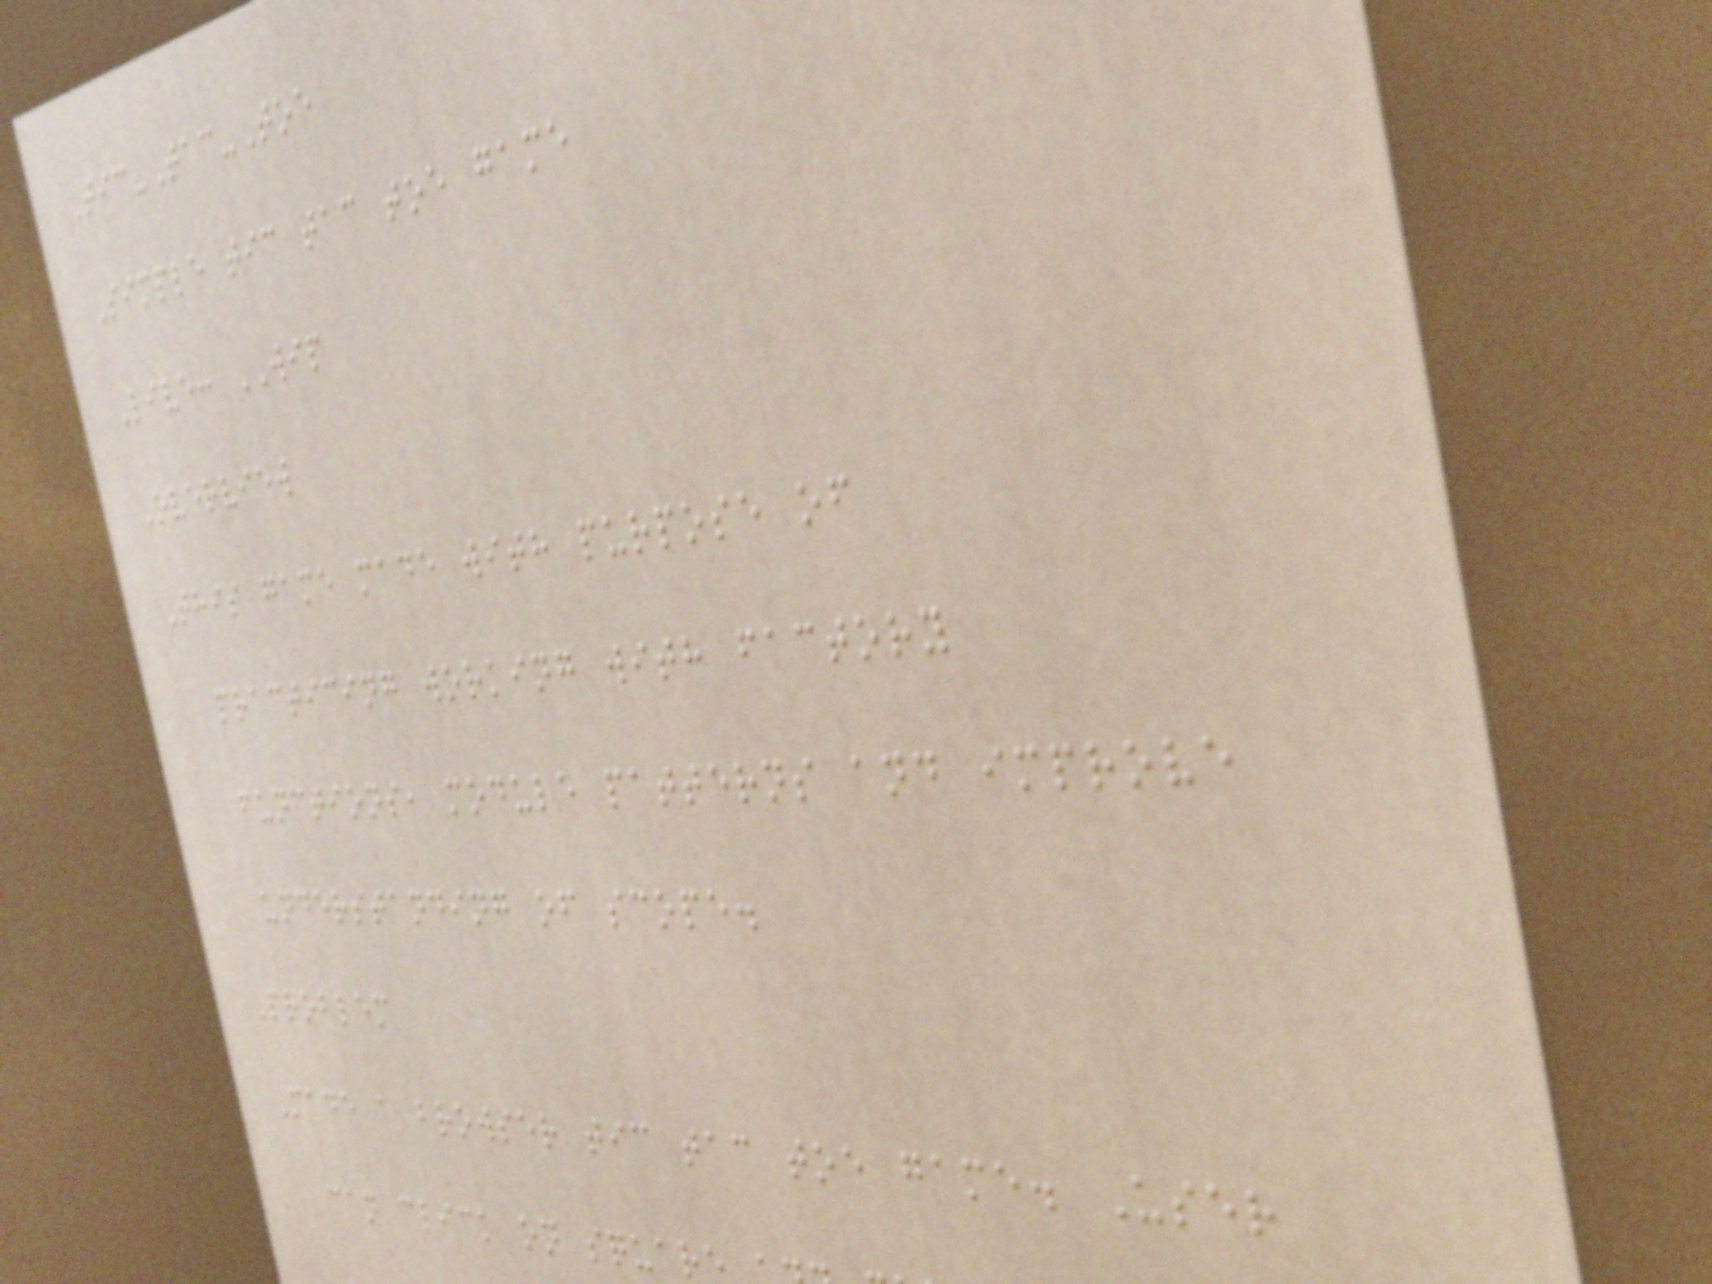Tic-Tac-Toe
Simple tic tac toe game
Live: WIP
Overview
This game made with purpose of
practicing working with factory
functions, module patterns and improve
understanding of scope.
Problem
Made a browser tic tac toe game. User
can click on square
